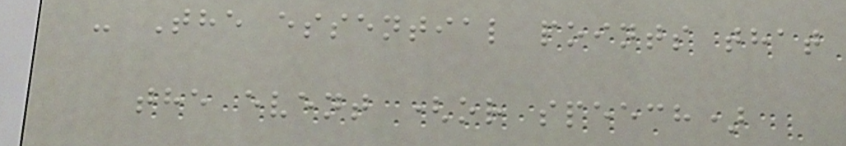- The essential points that
the event (or speech)
